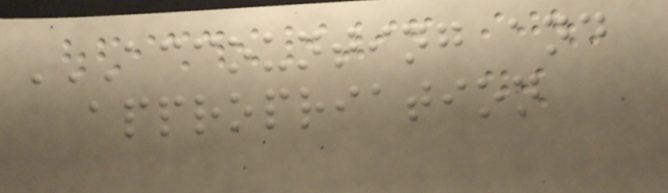ACCOUNTING AND
APPROPRIATION
